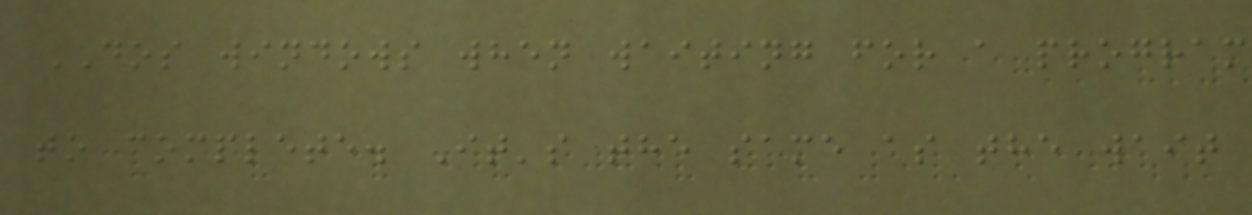DOS windows when waiting for a program
to complete. It's the same as the wait
